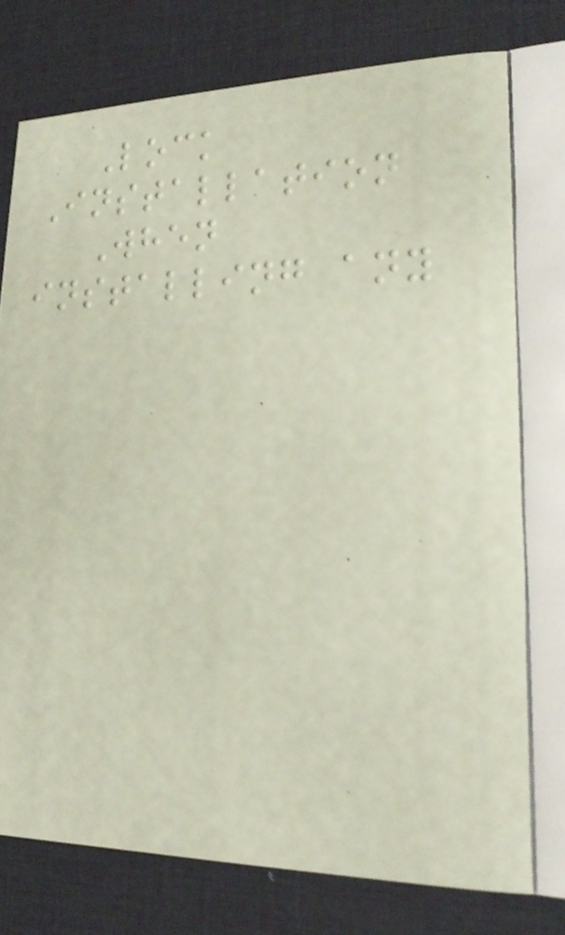Lock
Installation
When
installing any
